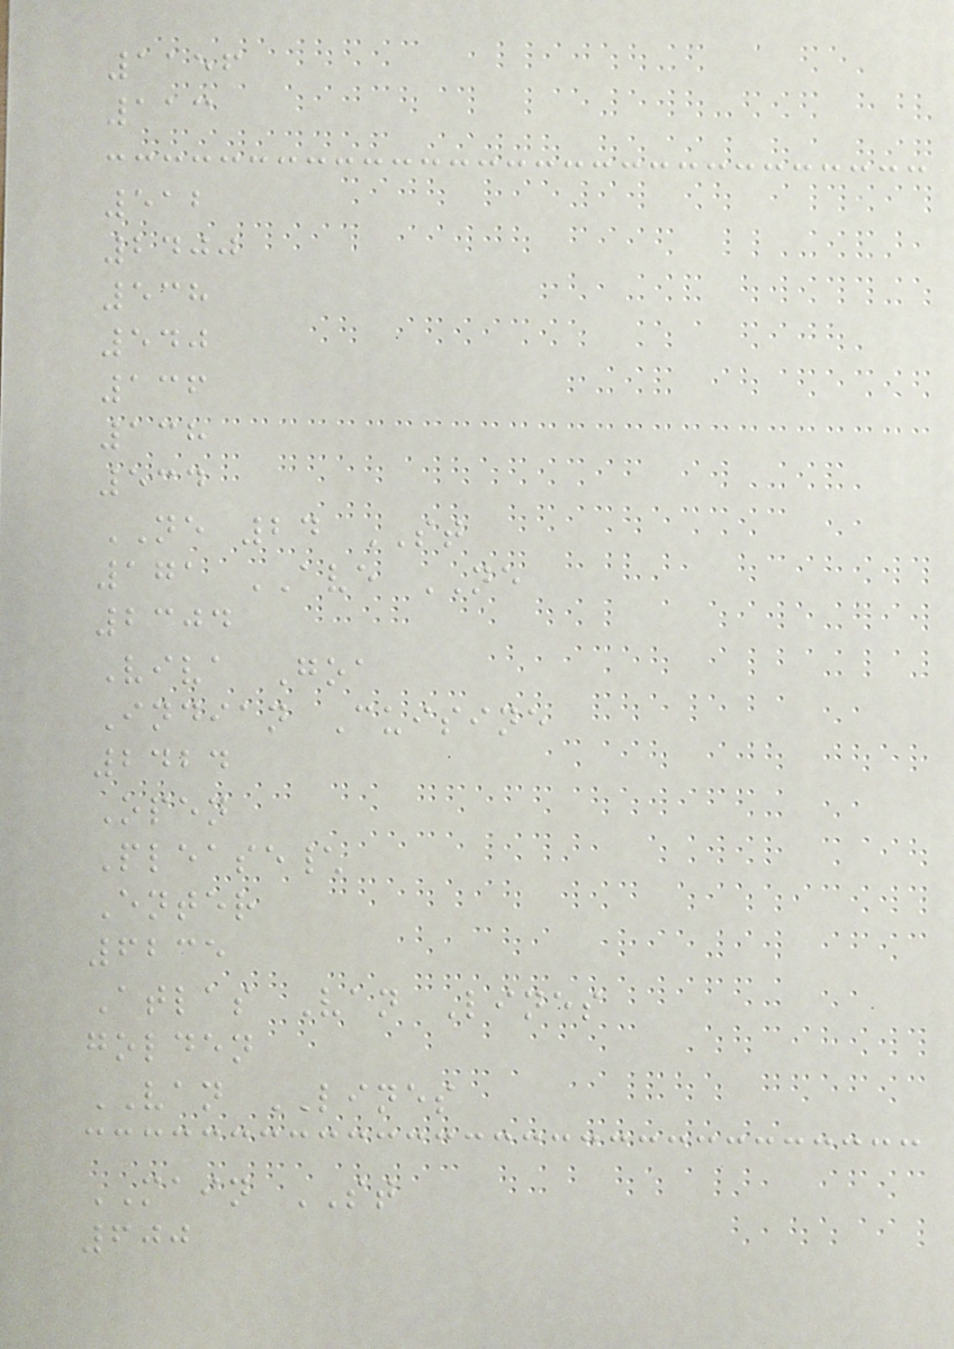1156
113
512
2400
538
540
136
138
534
NE 24 ST
171 AVE NE
2304
Viva Goa
Indian Cuisine
2424
Open
Please\
Enter
6235
Atlas Van Lines
golden
VAN LINES
MAIN ST
600
